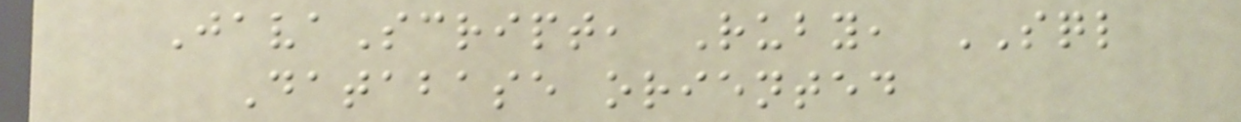JavaScript, Ruby, SQL
Database oriented
